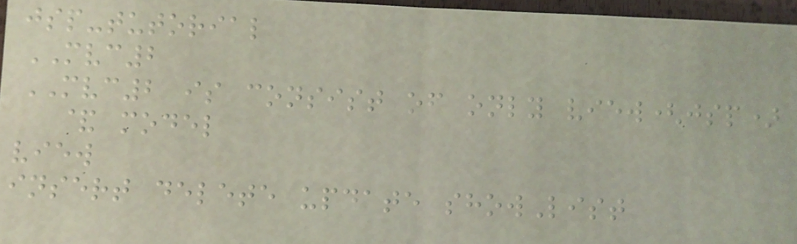jsp-tutorial
MVC2
MVC2 is consist of only view(jsp)
& model
view
insert delete update showList
